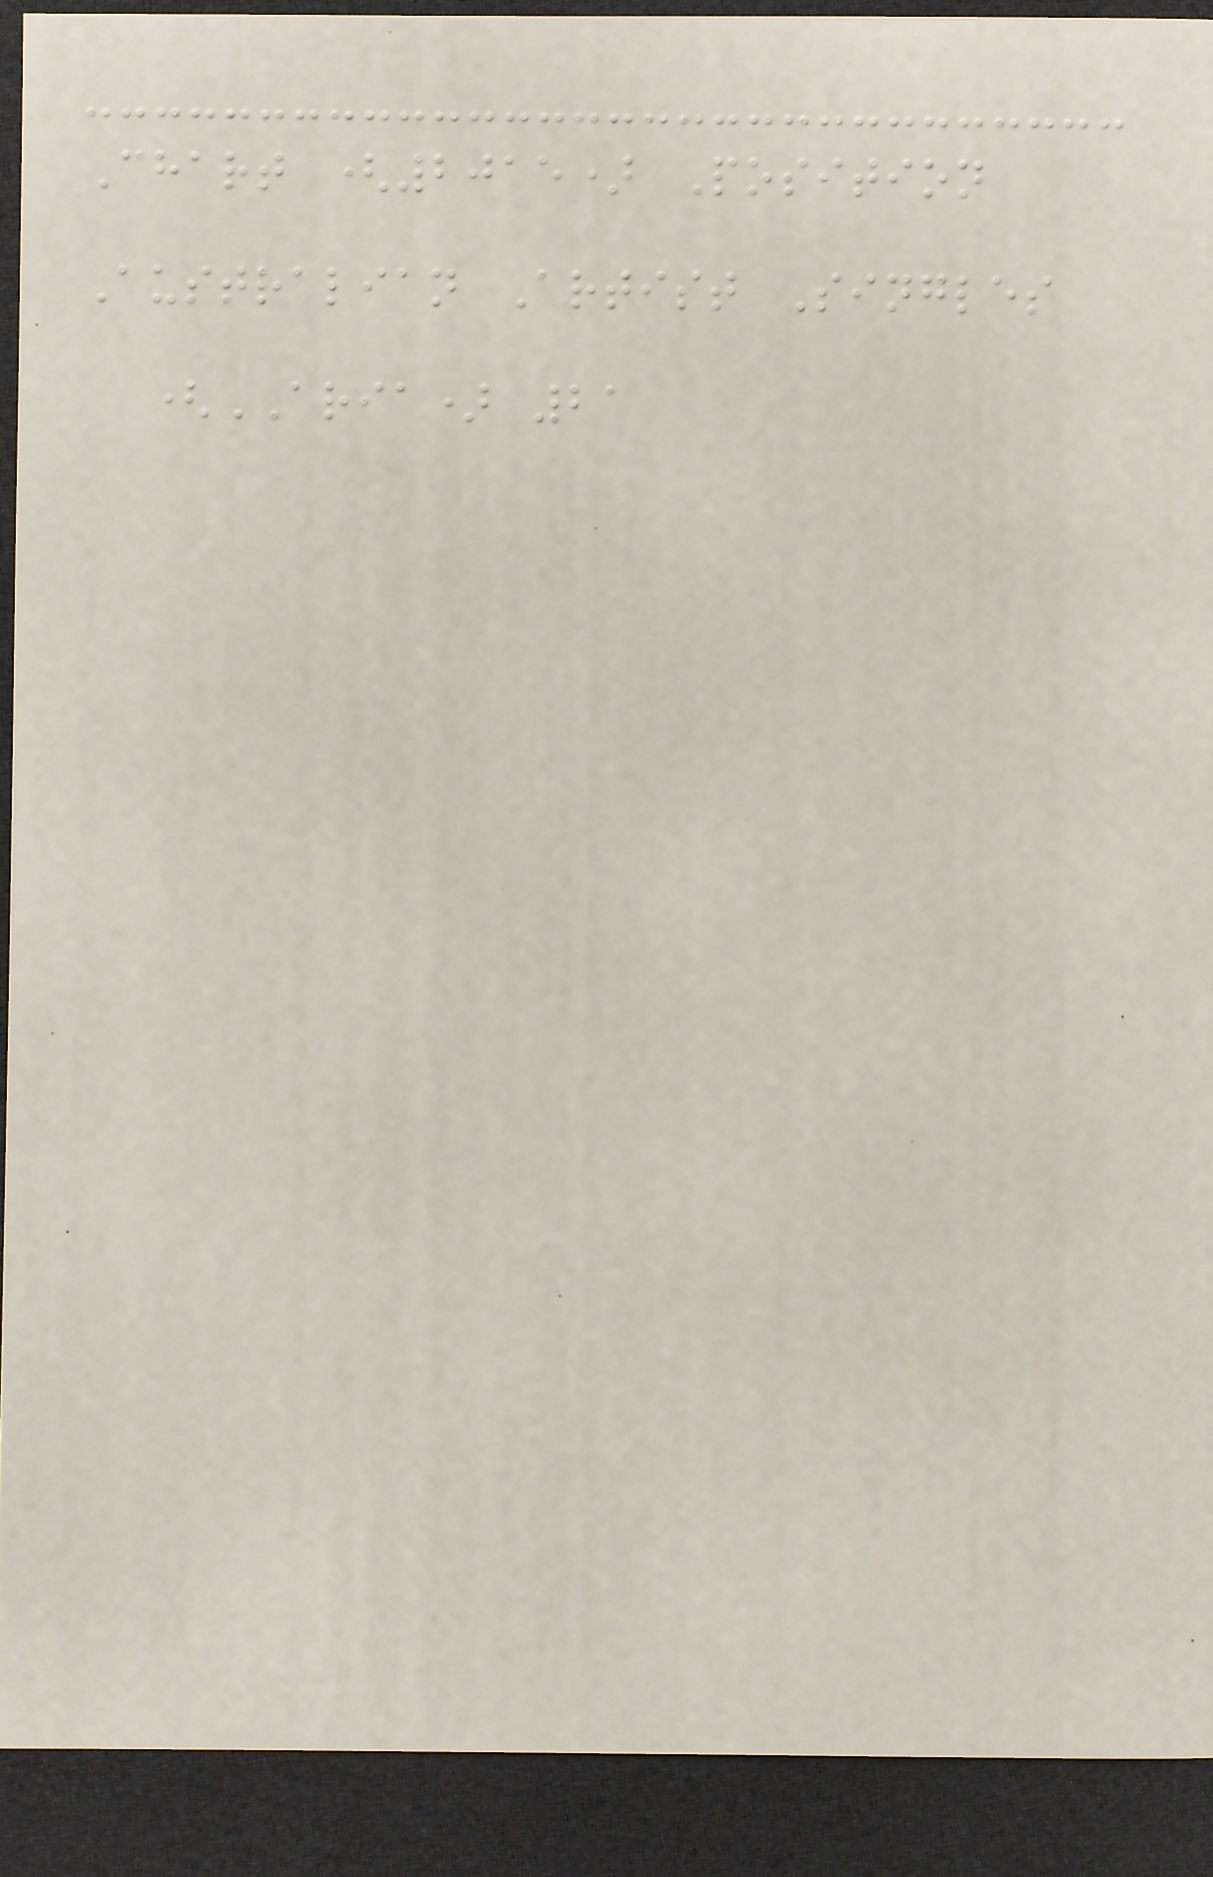Chart (2015) Position
Australian Artist Singles
(ARIA) 21
